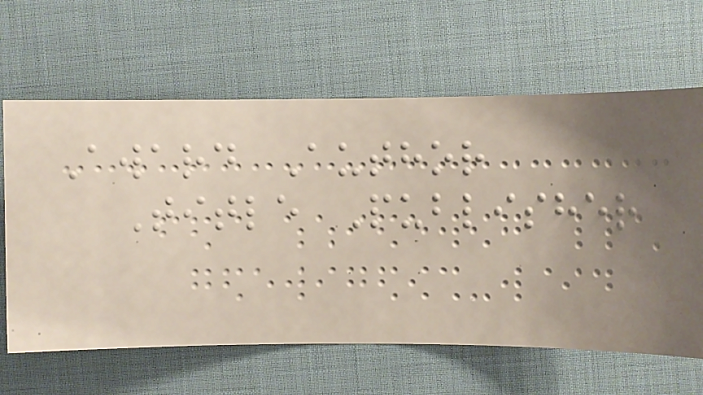Award Author
Title Publisher
